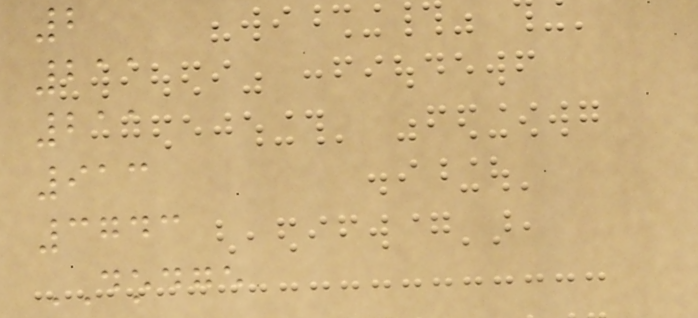2
211
211
913
3743
DODGE
